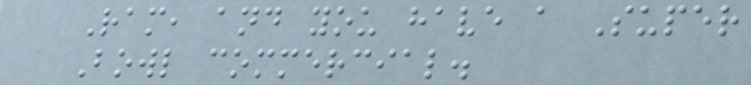Ram, and you have a Super
Bowl commercial.
